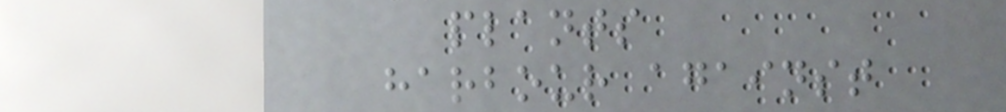plants
harbour against
